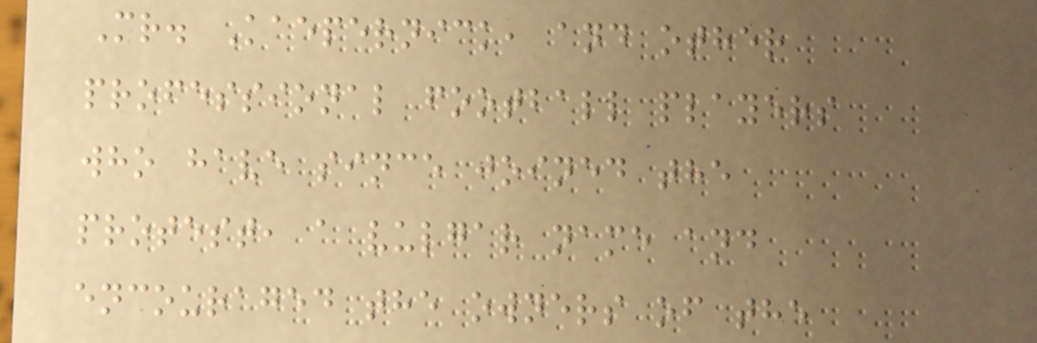Mr. Kaepernick, and other
professional football players
who have since joined the
protest, a vulgar name and
encouraged the owners of the
